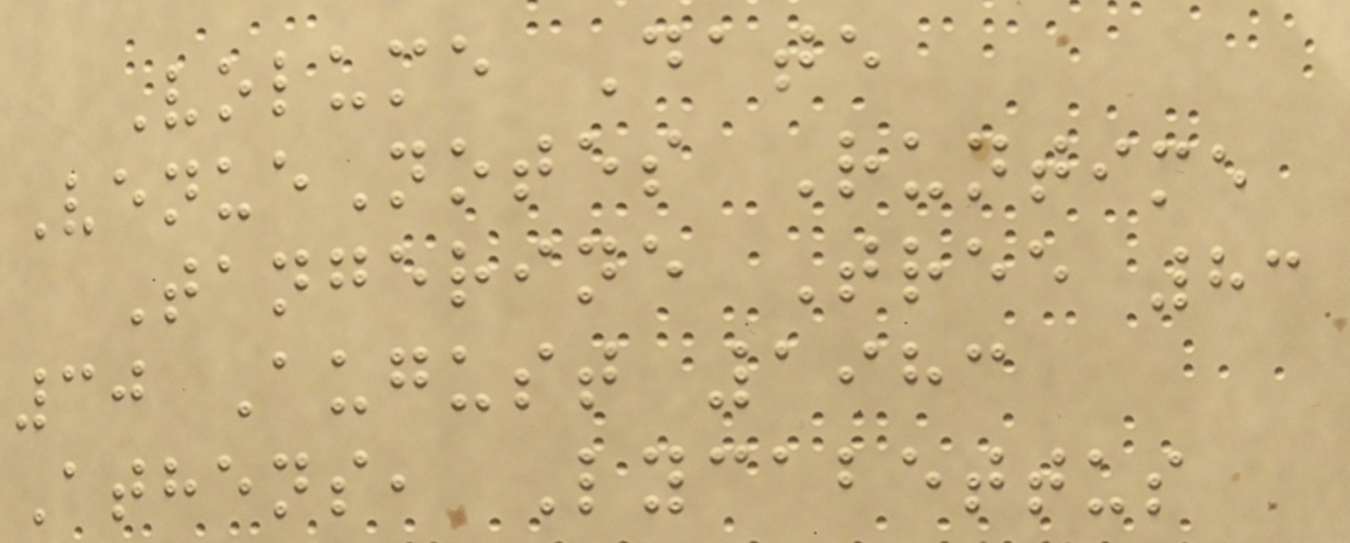Volume Date
VenueNotes Runtime
Tangerine Tree 83
30 August 1983
Athens, Lycabettus
